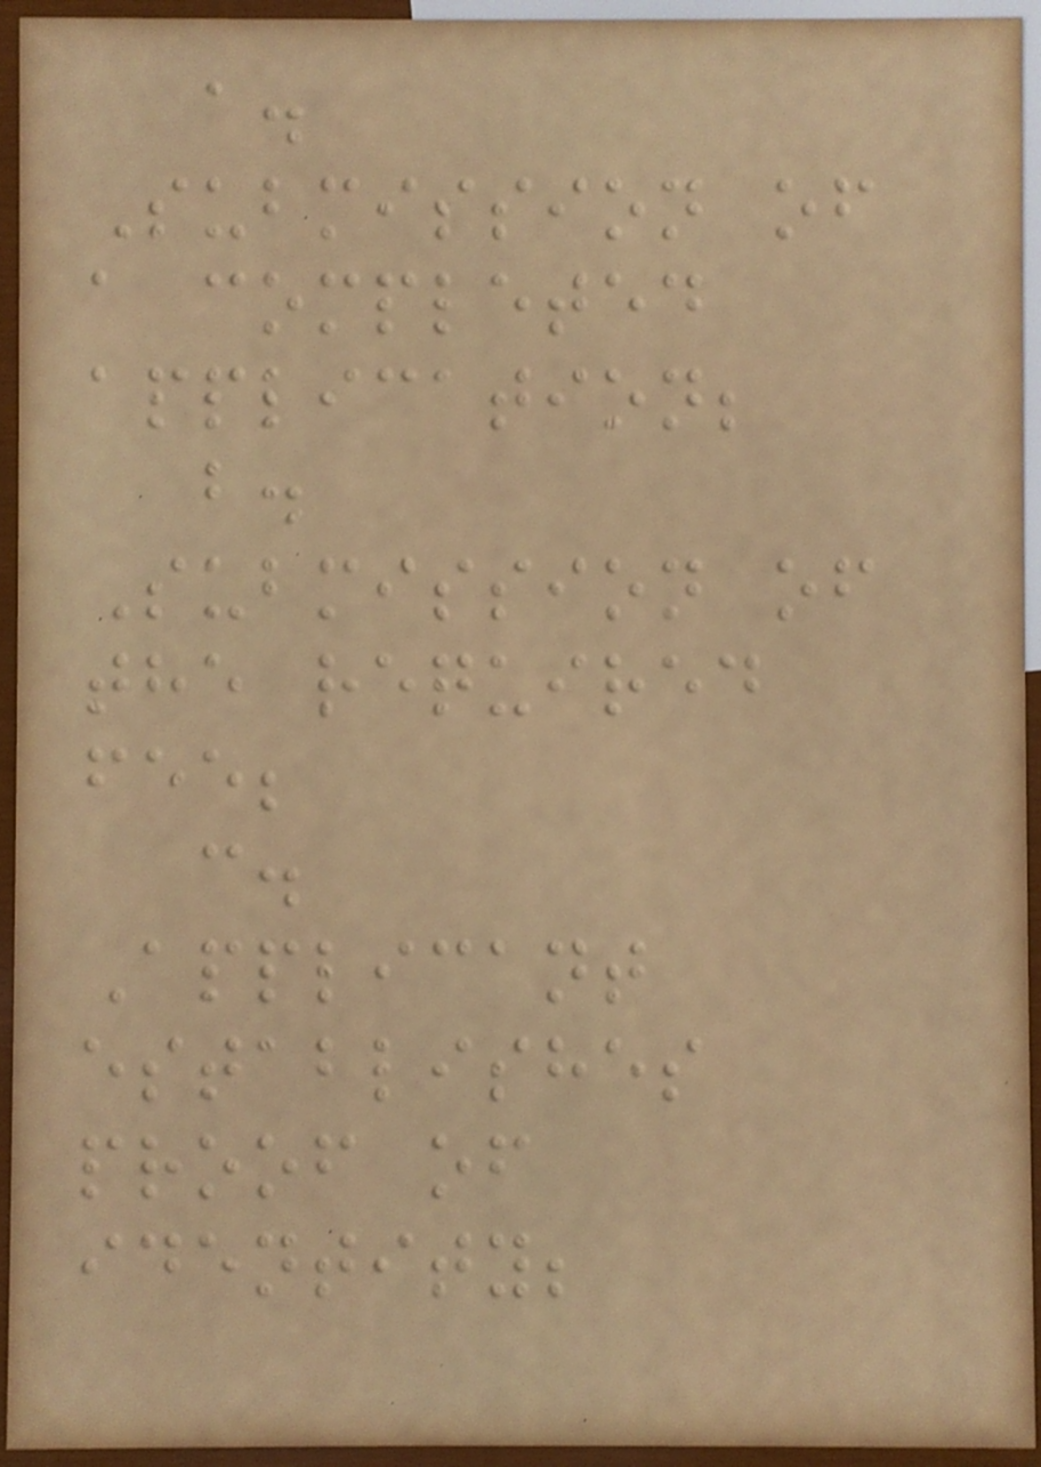a.
Submission of
a completed
application;
b.
Submission of
the required
fee;
c.
Applicant
establishes
proof of
identity;
